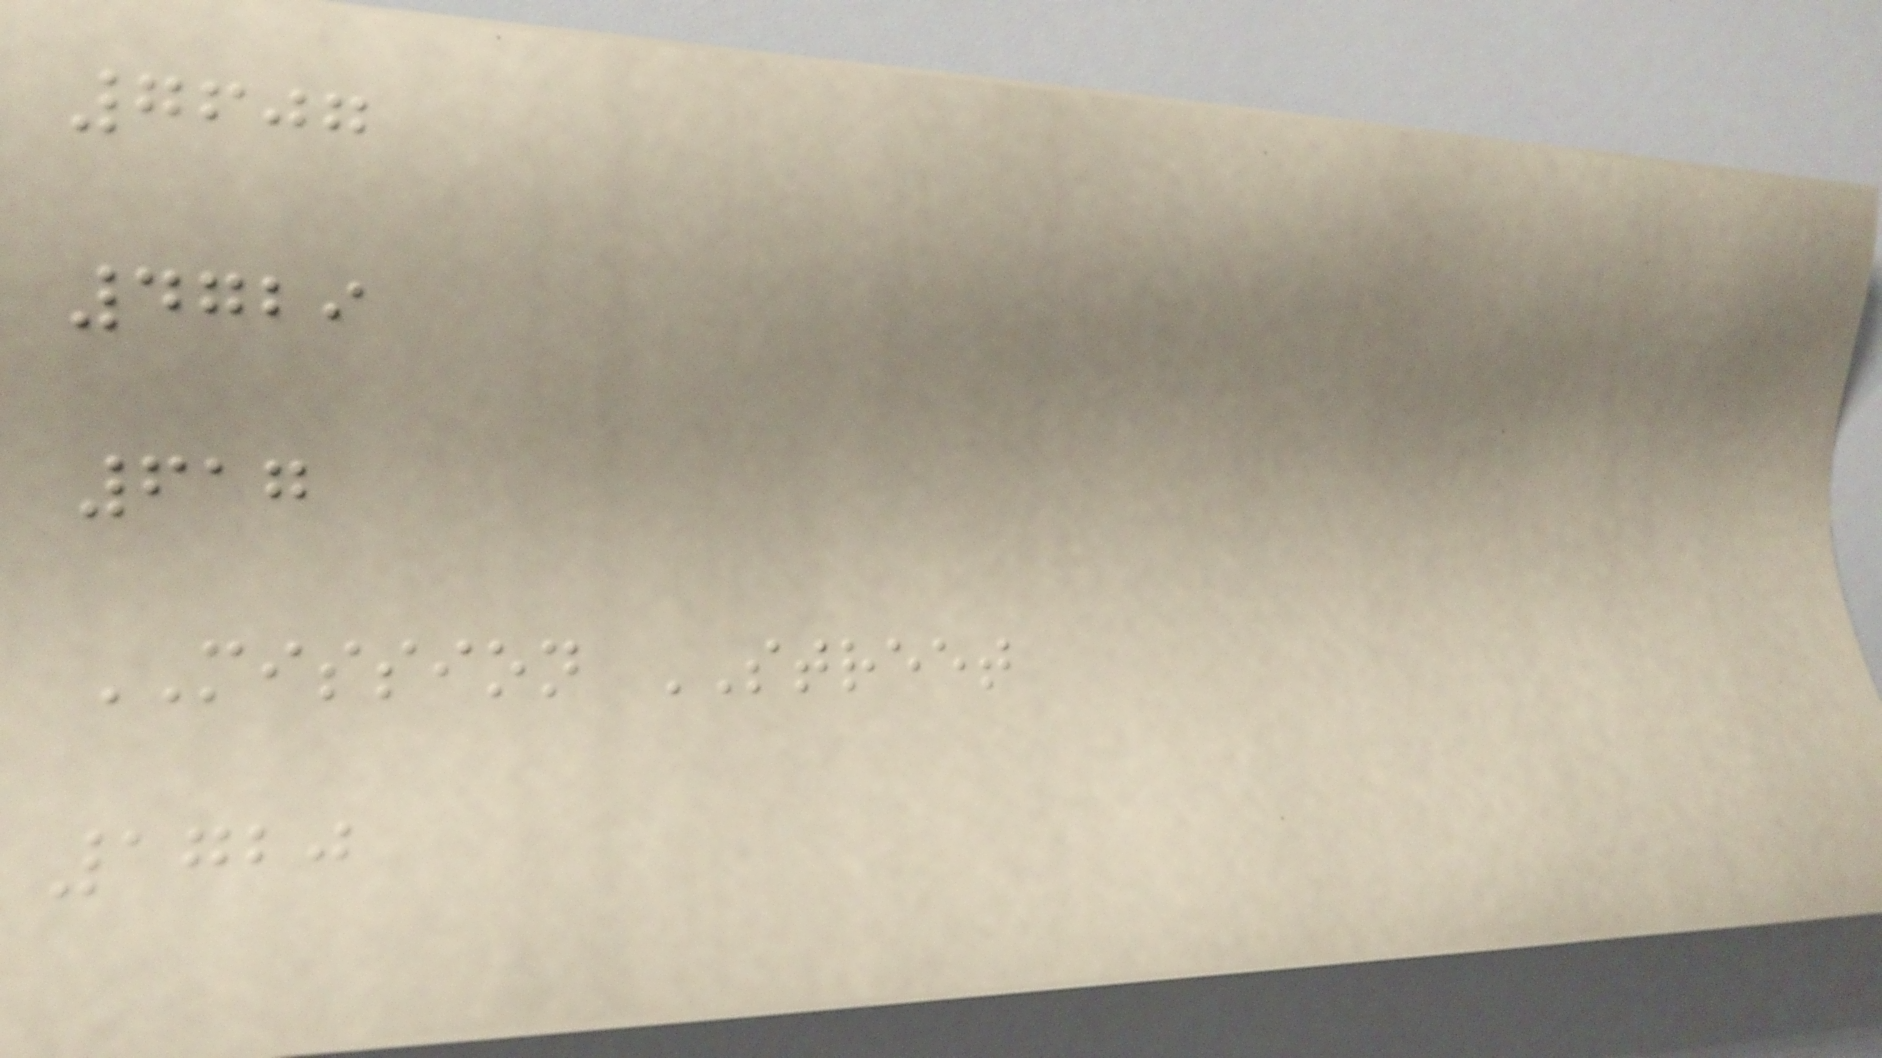7607
4729
617
MISSION STREET
1720
